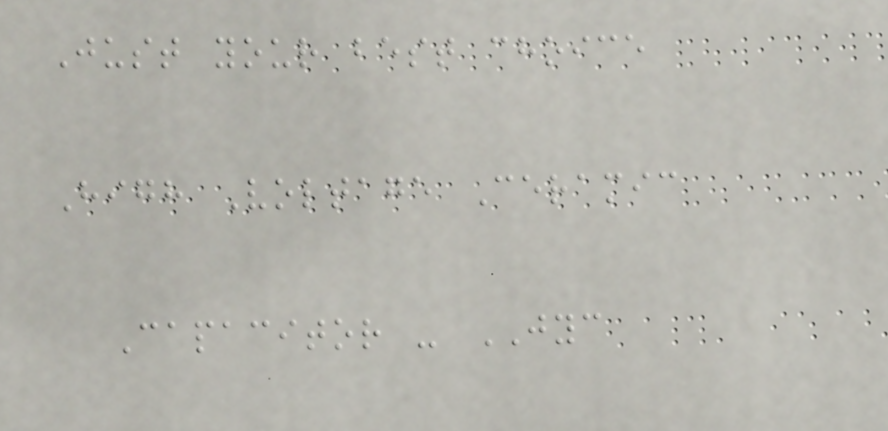Just your best choice
High Voltage Ceramic
Capacitor - JYC
